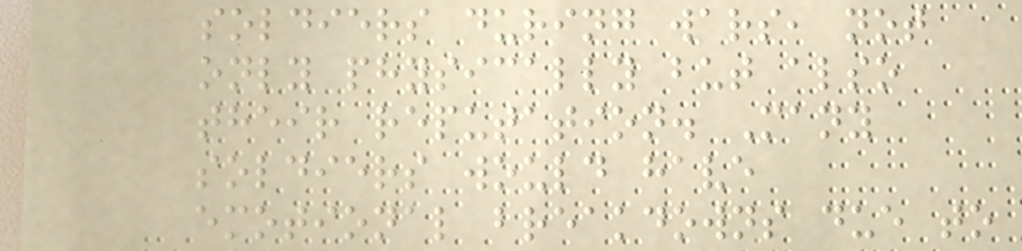soldiers during wars, not
only physically but also
their reputation. Many
soldiers would have
emotional breakdowns due to
